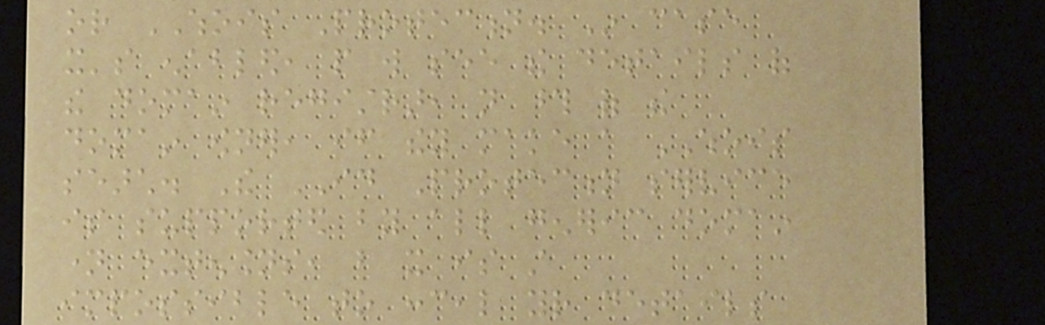or WHOIS Protection. In case
it's enabled, people will see the details of
the domain registrar, not those of the
domain owner, if they make a WHOIS
search. The ID Protection service
is supported by all generic domain
name extensions, but it is still
impossible to conceal your details
